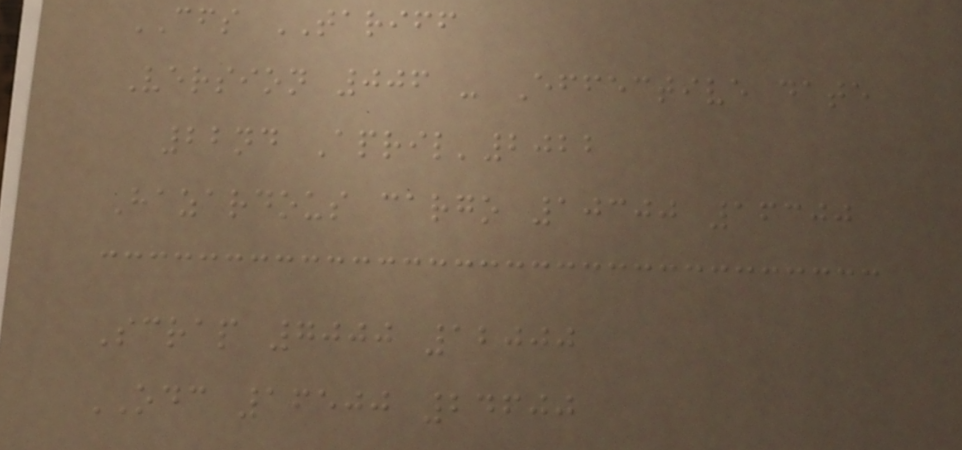CFS TARIFF
Version 006 - Effective date
22nd April'2022
Hazardous cargo 10300 16300
Scrap 7000 12000
ODC 16500 24600
